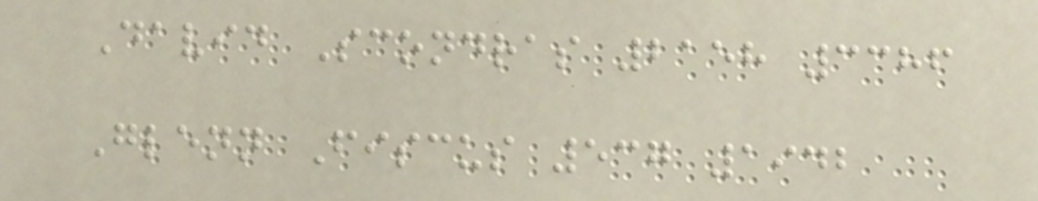David Scondras 2158 3386
Glenn Fiscus 537 1942
